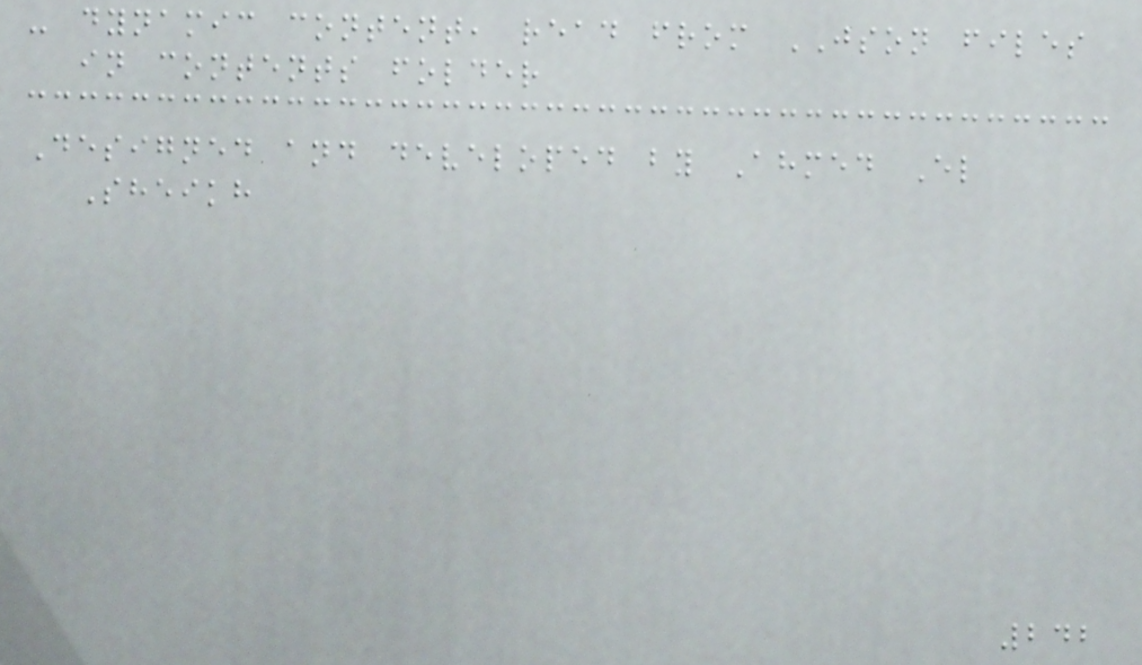- dynamic content, read from JSON files
in contents folder
Designed and developed by Ahmed El
Sheikh
242
